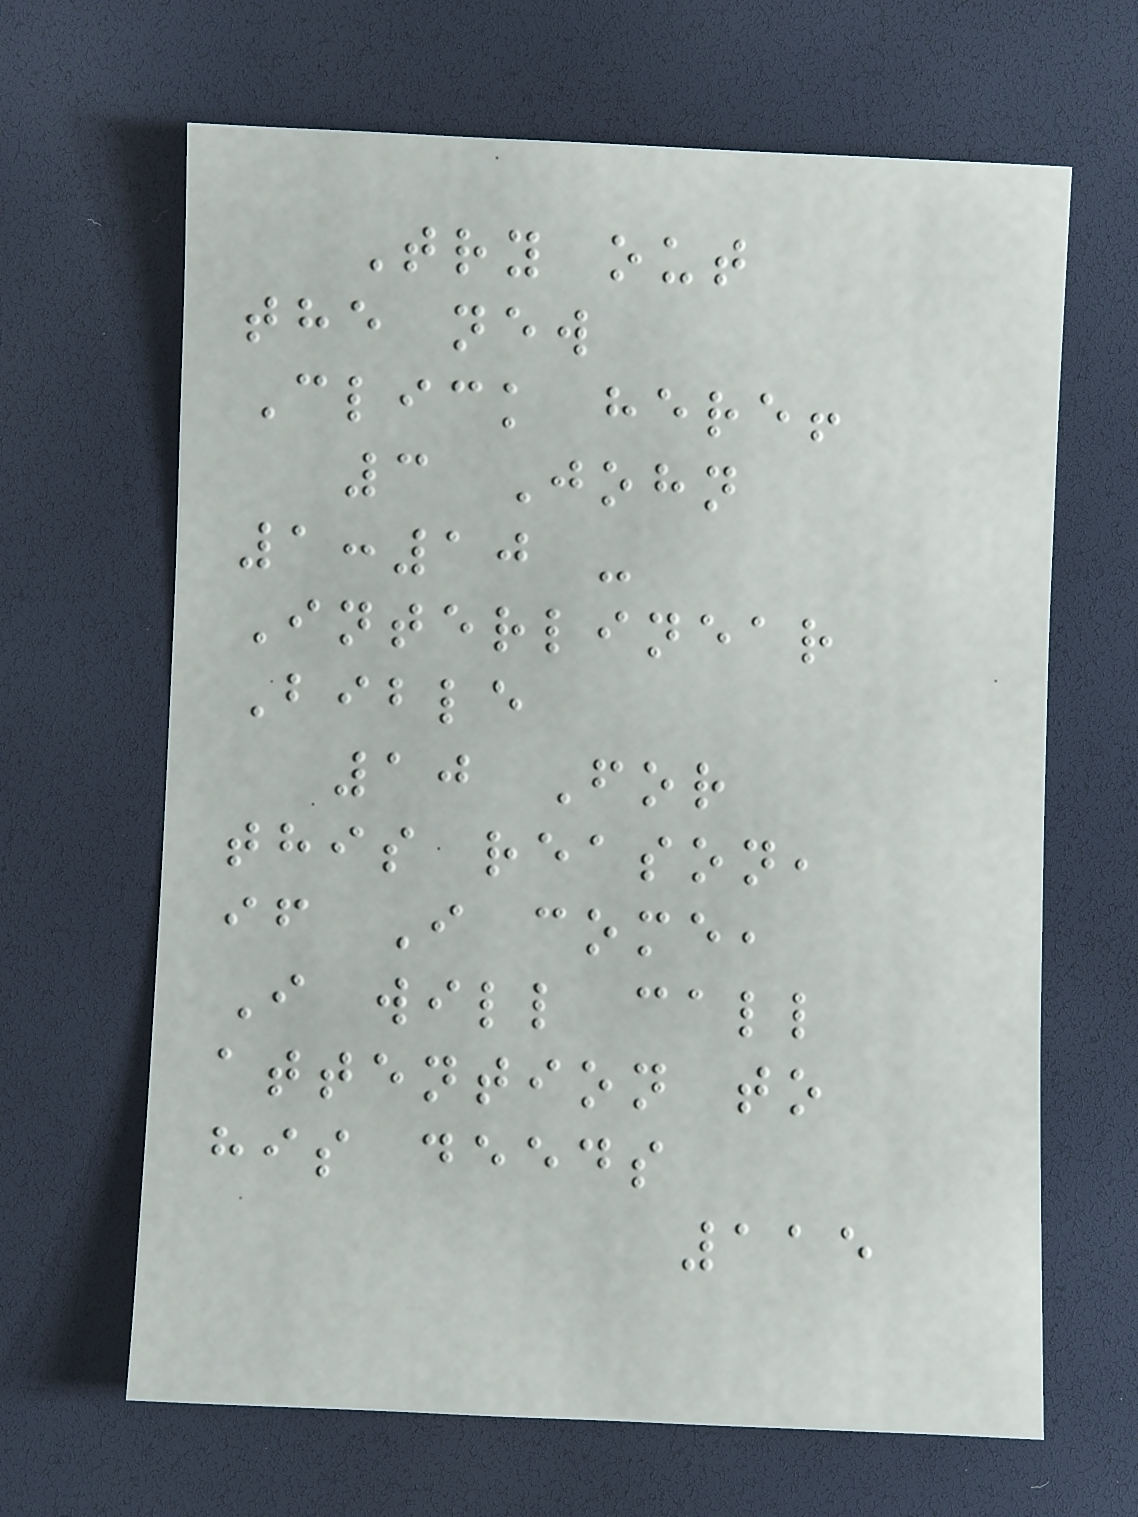Try out
the new
Click here!
3 John
1:10 -
Interlinear
Bible
10 For
this reason,
if I come,
I will call
attention to
his deeds
115
